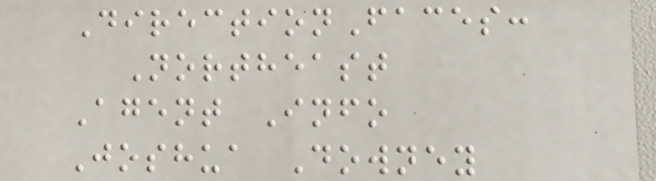DirectionFaces:
Northeast
Agent Info
Joshua Downey
